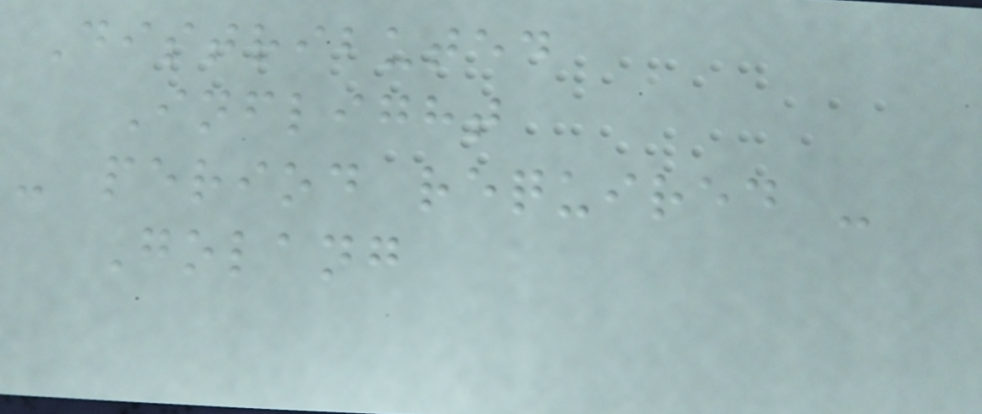Distributed
Inflight
- period required -
Golang
